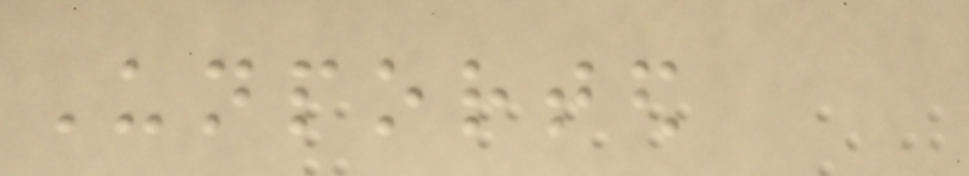Unported
